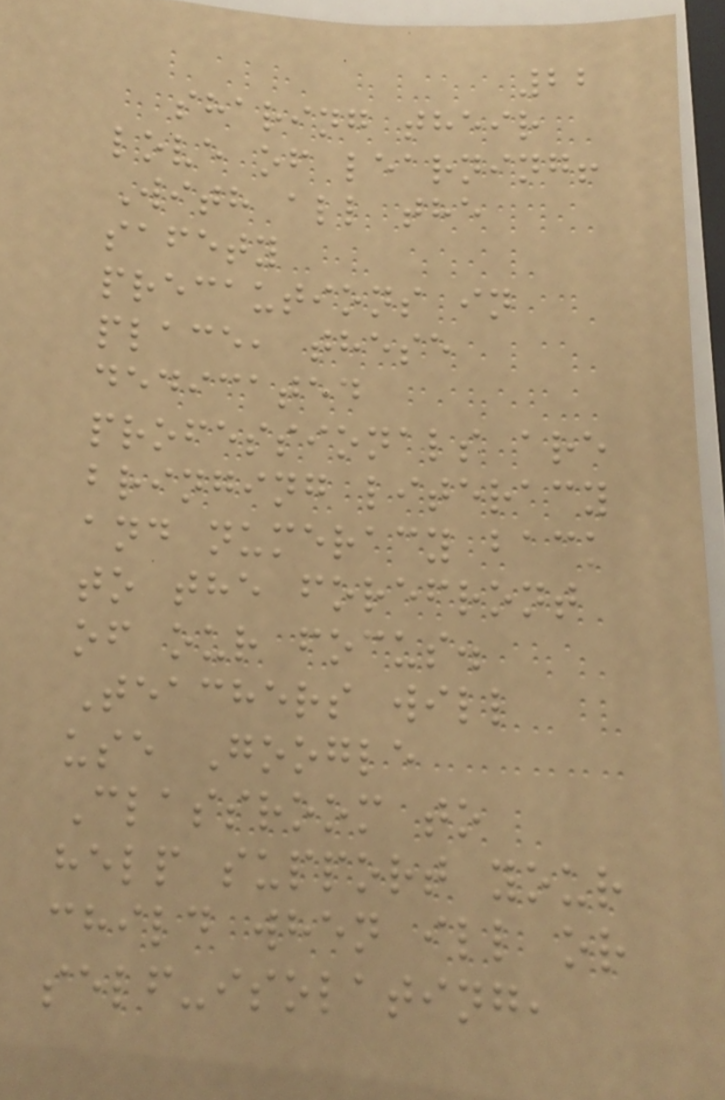22
sharing their
love of learning!
With all the
safety
precautions in
place, these
dedicated
professionals are
bringing literacy
and numeracy back
to the forefront
of our focus.
Teachers will
use Google
Classroom to
help support your
child when ill or
self-isolating,
